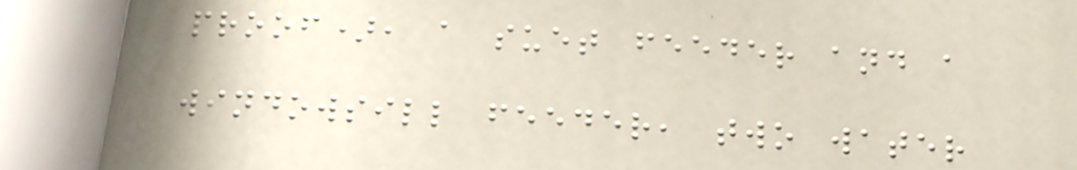proof), a suet feeder and a
windowsill feeder, two water
